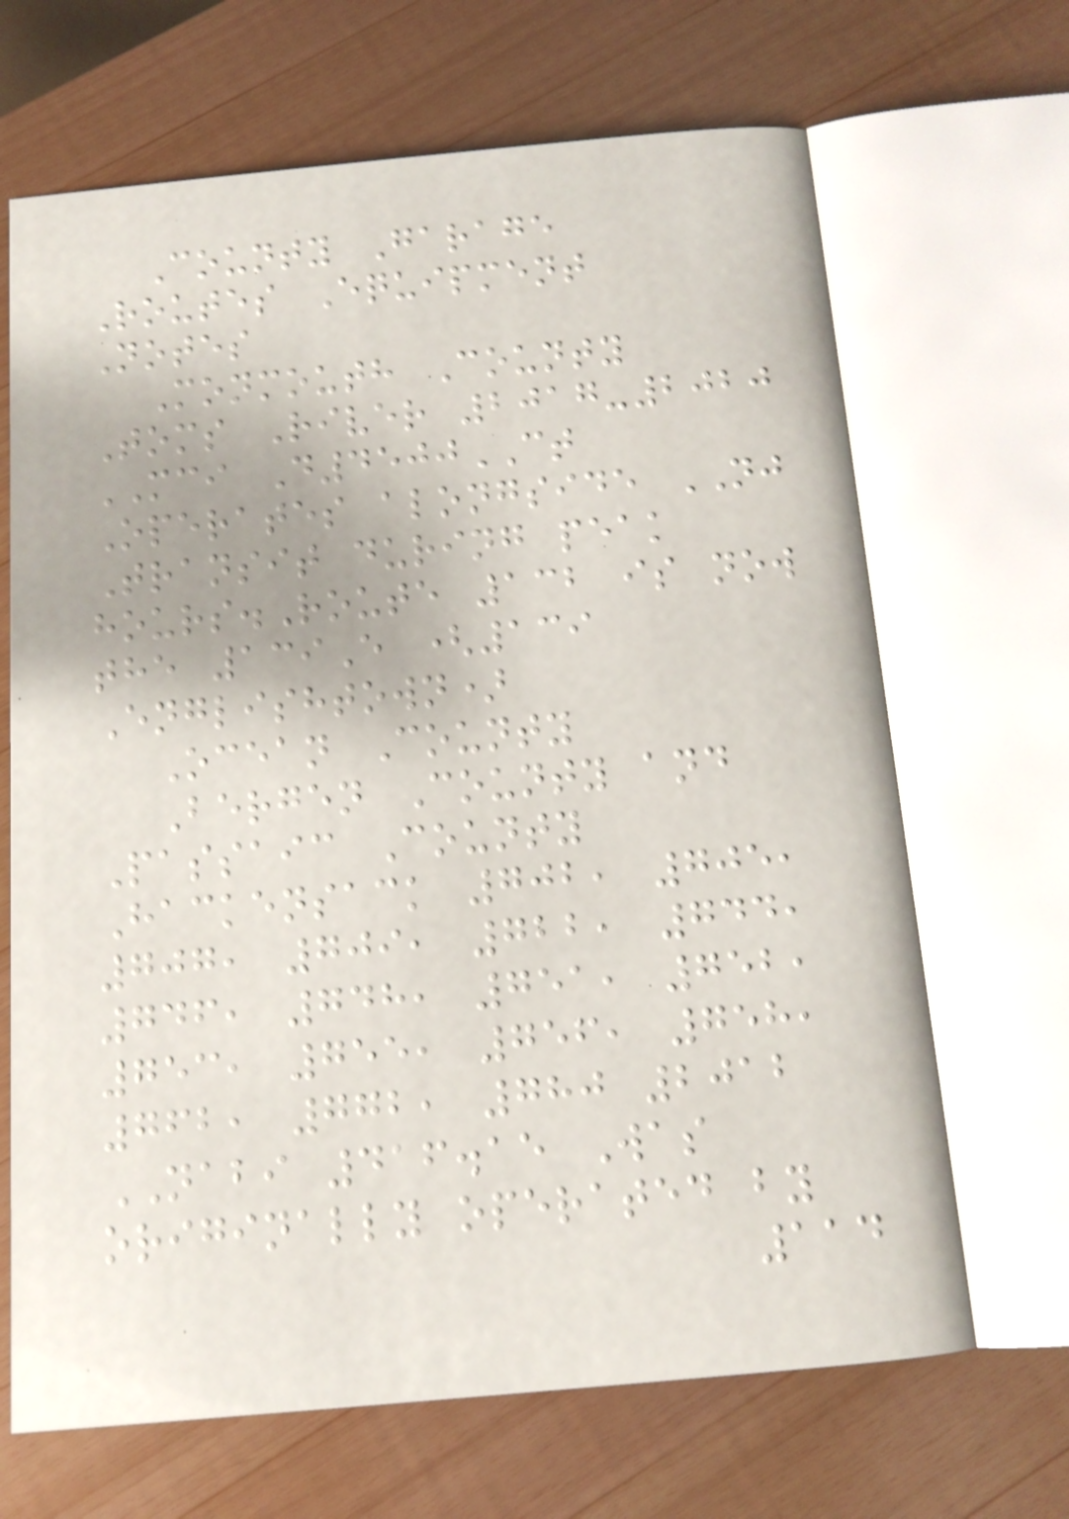County Garage
Routes Equipment
Notes
Monmouth County
Toms River 2017-2020
MCI D4500CT
Operates alongside NJ
Transit during peak
hours.Route 132 is now
the 139E (139
Englishtown)
Ocean County
Bergen County and
Passaic County
Hackensack 702, 705,
707, 709, 722, 744,
746, 748, 751, 752,
753, 755, 756, 758,
762, 772, 780 2012
NABI 416.15 Was
originally operated by
114
